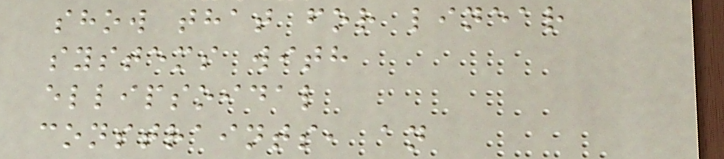show that for linear
systems with
ellipsoidal
constraints, an
